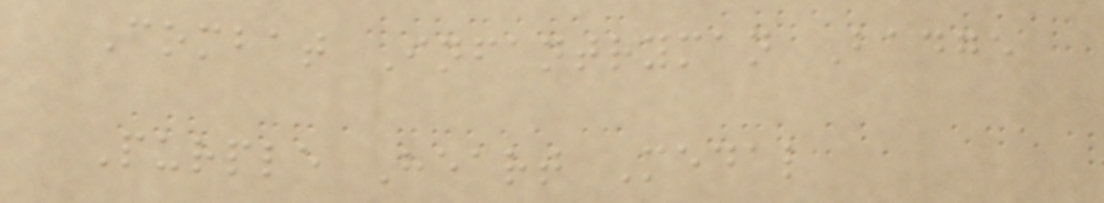Combat Infantryman Badge
Purple Heart Medal
